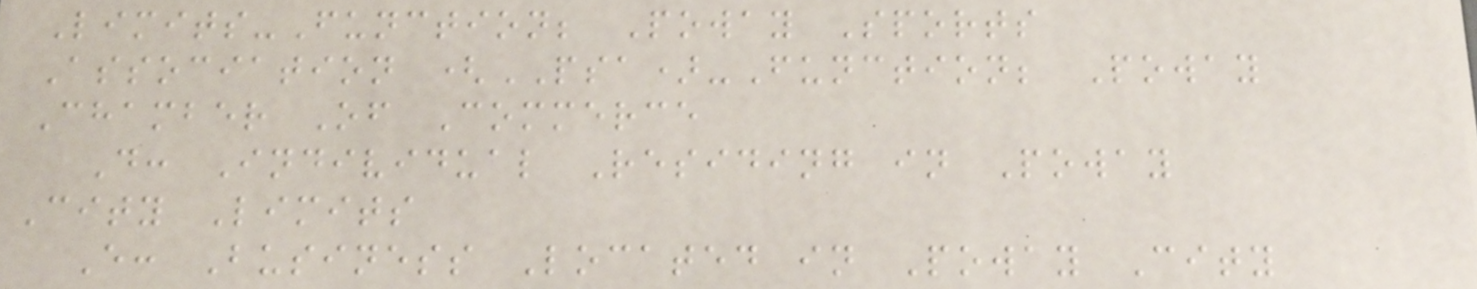Limits-Function; Poway Sports
Association (PSA)-Function; Poway
Chamber Of Commerce
D: Individual Residing in Poway
City Limits
E: Business Located in Poway City
